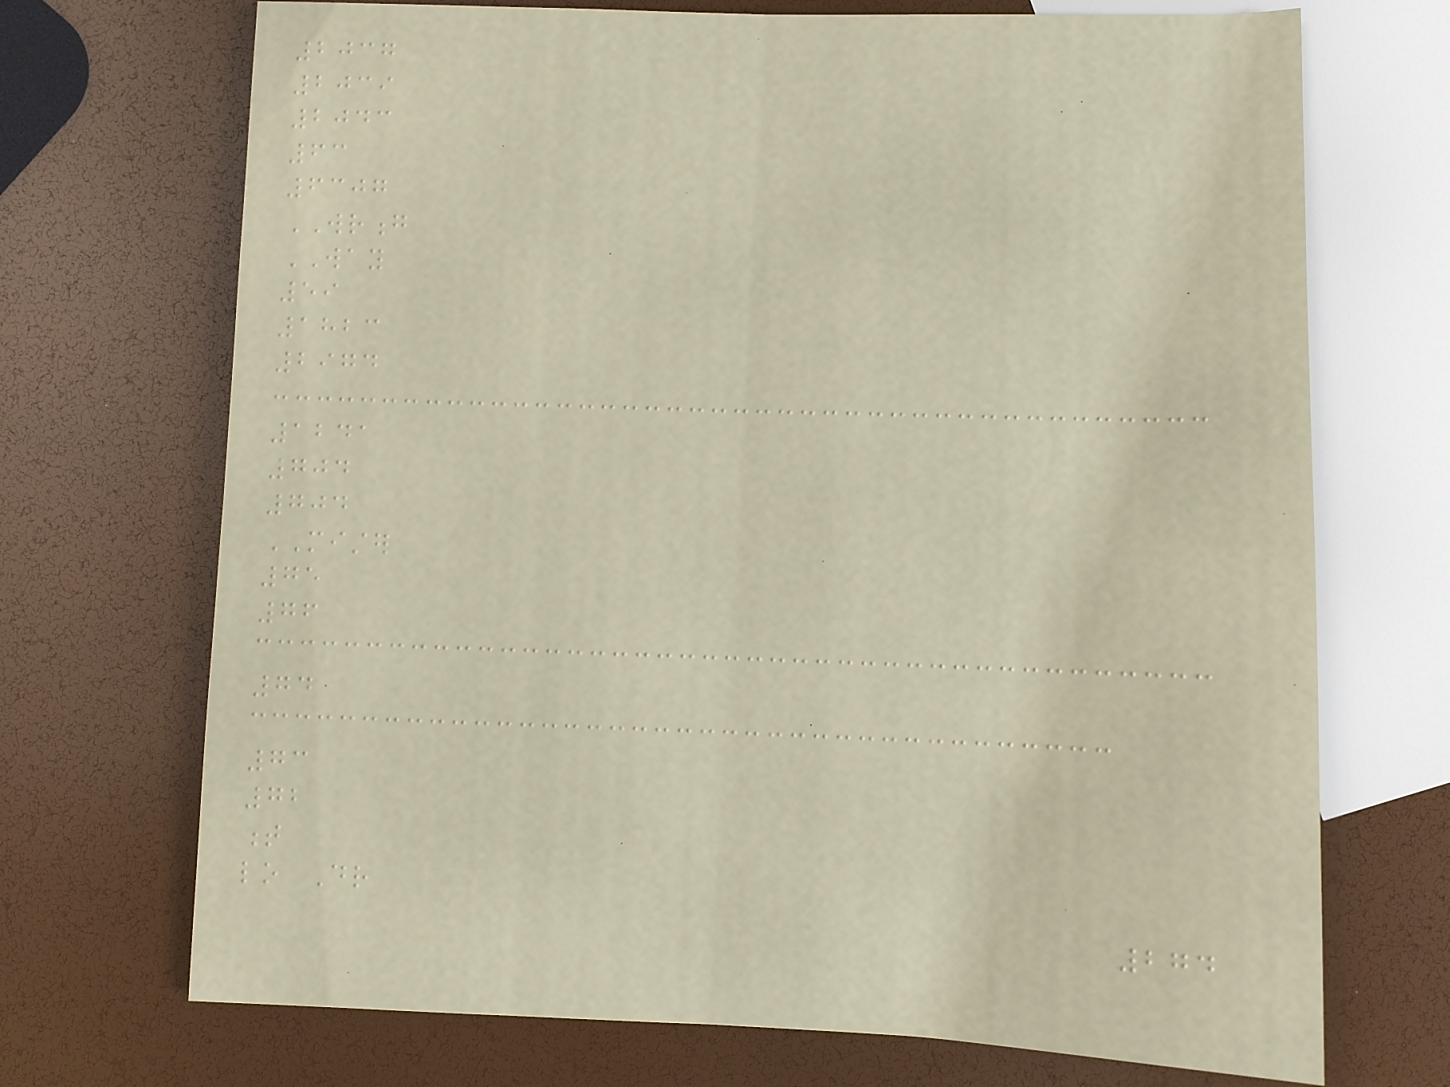2037
2039
2043
63
6307
WRONG
WAY
59
1823
2974
1241
704
704
MISTER
75
76
74
73
72
t
lo Dr
274
